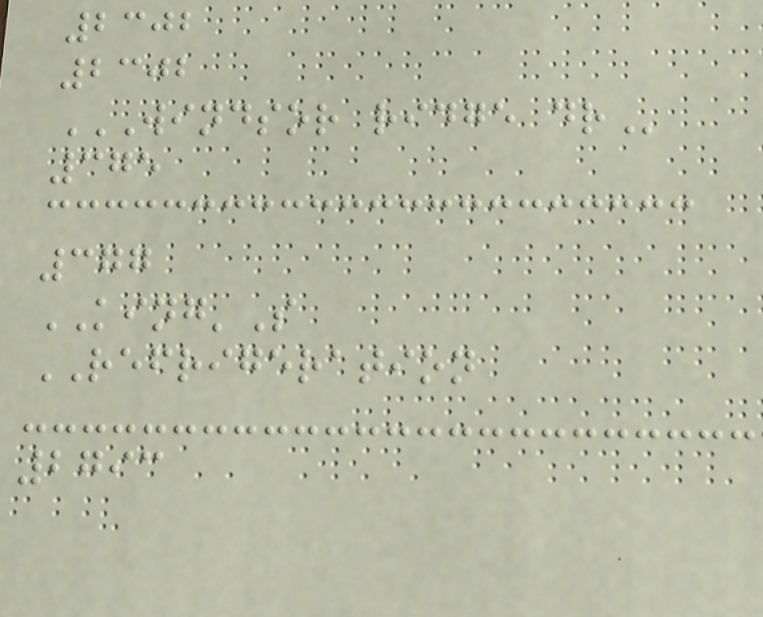2302
2302
WINDSOR RIDGE DR
375
377
KING'S
REFRIGERATION
2793
